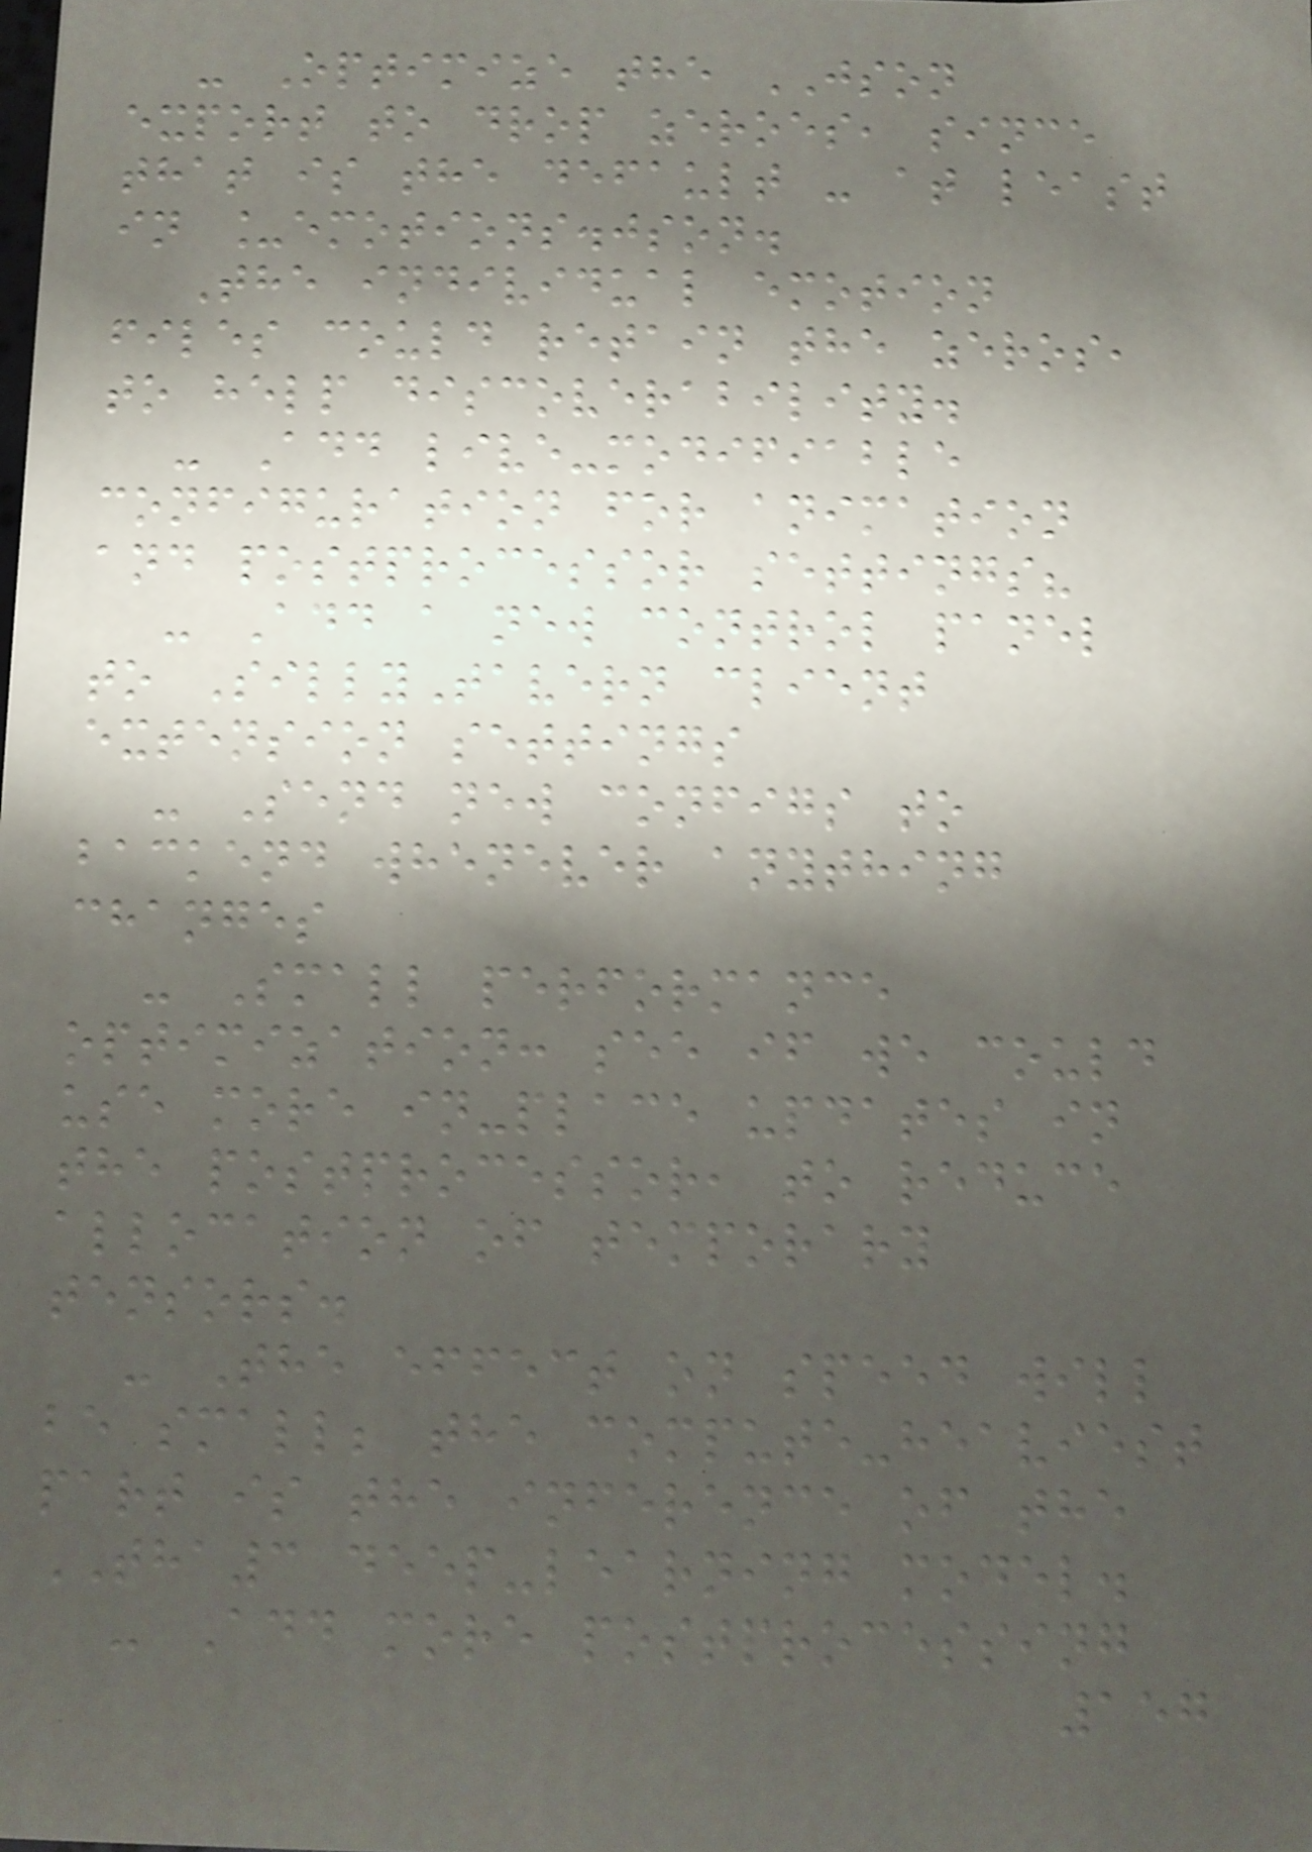- Optimize the JSON
export to drop zeroes, since
that is the default - at least
in _emotions.json.
The individual emotion
files could retain the zeros,
to help discoverability.
- Add live-modifiable
configuration for animation
and postprocessor settings?
- Add a new control panel
to SillyTavern client
extension settings
- Send new configs to
backend whenever anything
changes
- Small performance
optimization: see if we could
use more in-place updates in
the postprocessor, to reduce
allocation of temporary
tensors.
- The effect on speed will
be small; the compute-heaviest
part is the inference of the
THA3 deep-learning model.
- Add more postprocessing
157
